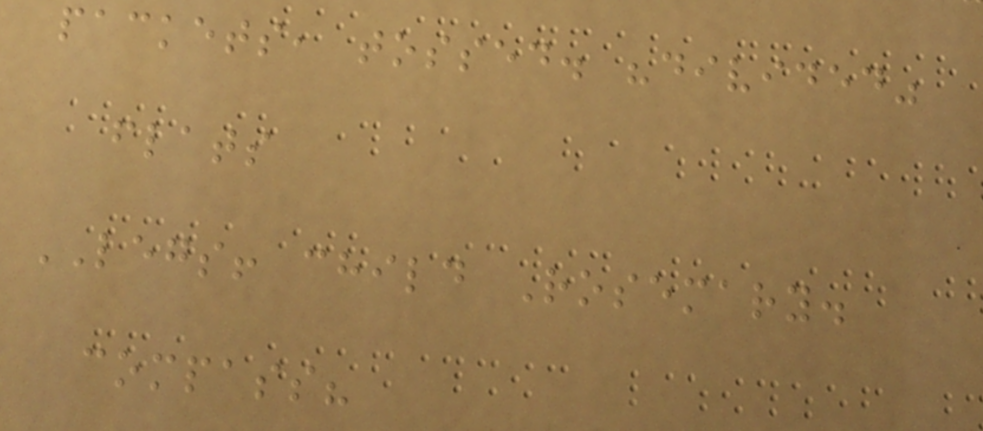packets, tossed. "divided"
flats
LEGS! child Rosemary.
compass?
